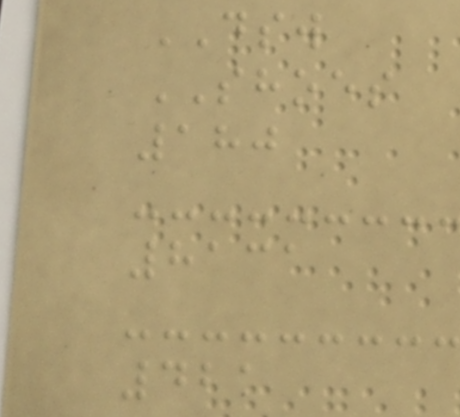DSW
SHOES
180
8131
421
